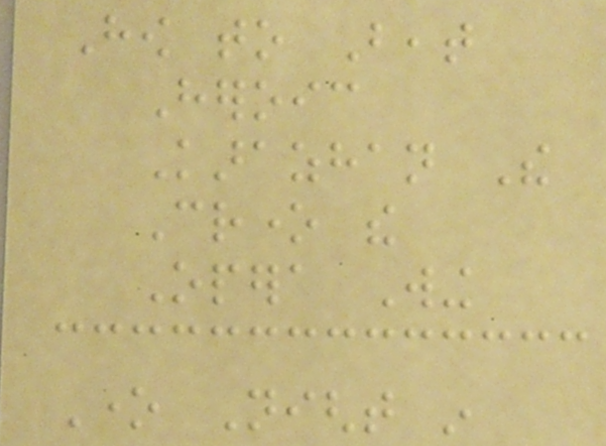How to Beat
Heroic
Karazhan The
Crone the
Opera Wing
One Night in
